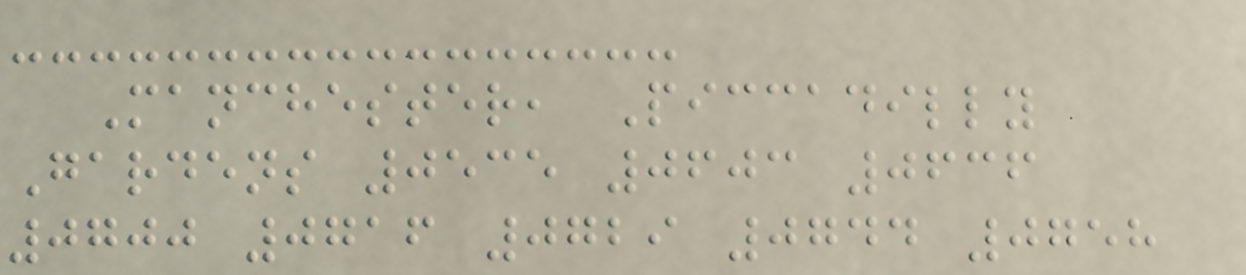Manchester, Piccadilly
Gardens 0535 0603 0636
0700 0716 0729 0744 0758
